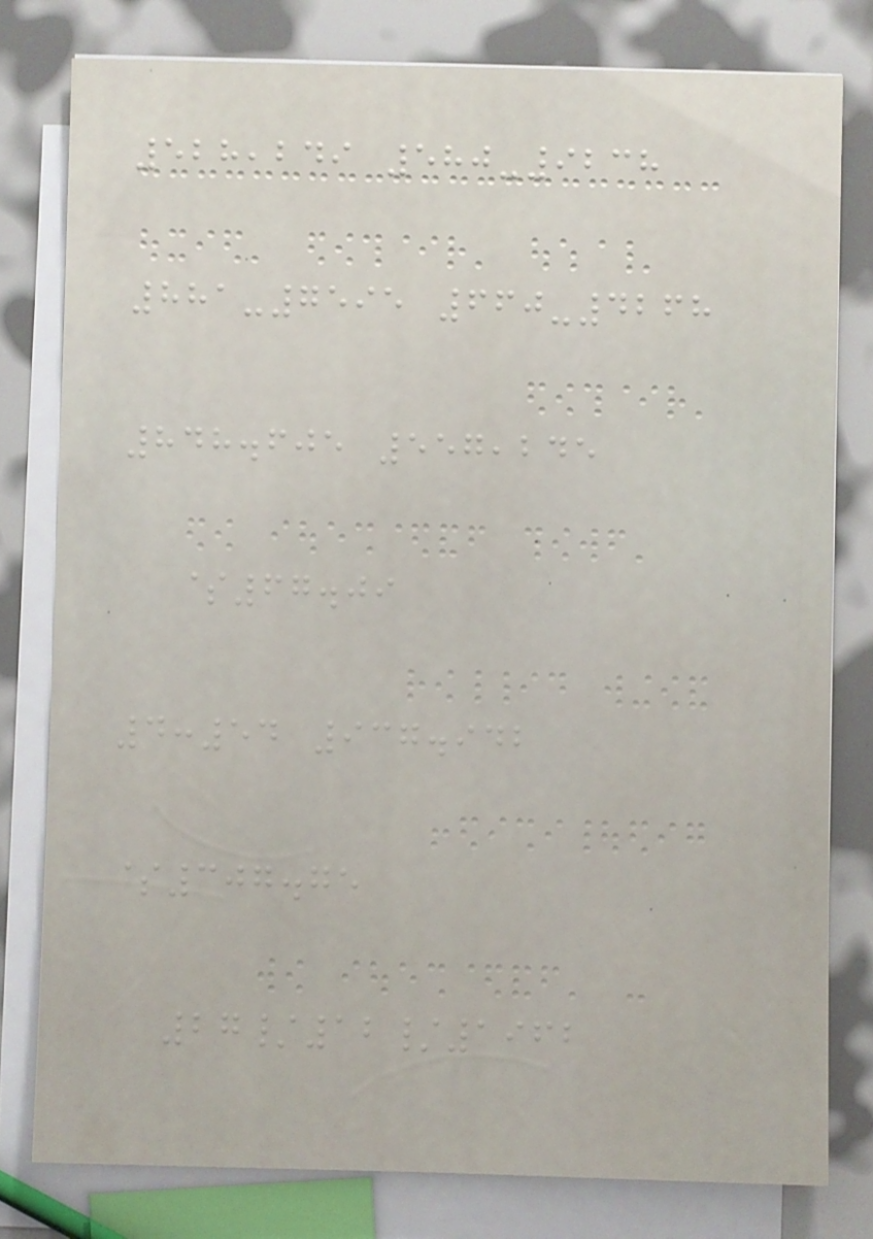528,249 580-9238
881-7595 660-4268
848.605 557,245
$67.09
4:54 937.942
$307.75
27/12/1962
